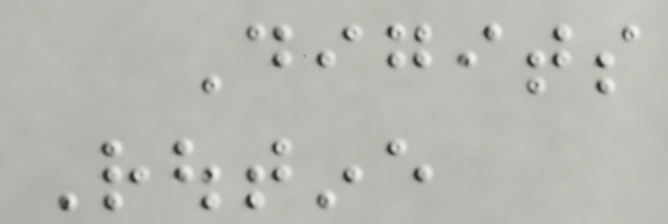Digits
Routine
